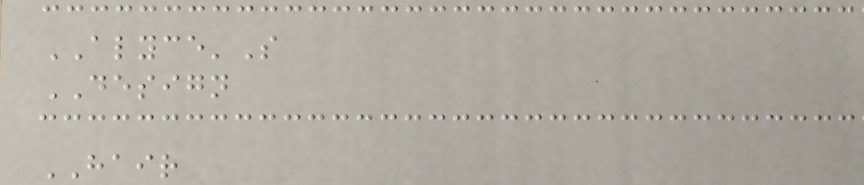ALYCE'S
DESIGN
HAIR
